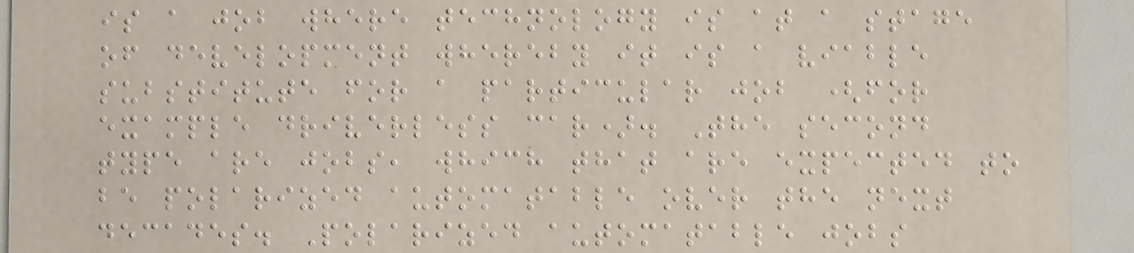is a job where technology is at a stage
of development whereby it is a viable
substitute for a particular job (for
example driverless car). The second
type are jobs, which that are expected to
be polarized automatable over the next
decades. Polarized automatable jobs
